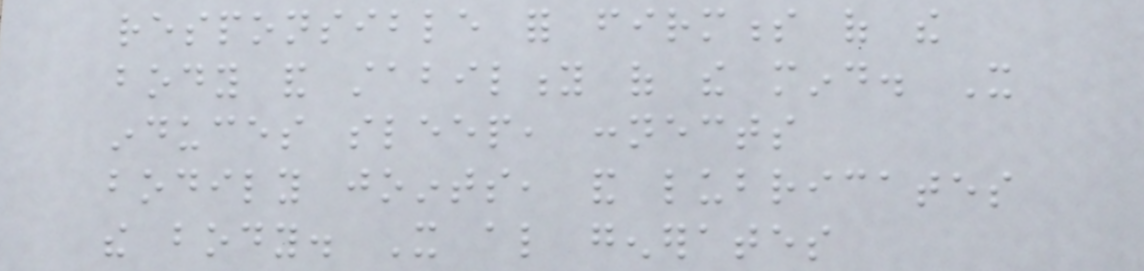responsible for firmness of the
body and stability of the mind. It
induces sleep, connects
bodily joints, and lubricates
the body. It also generates
